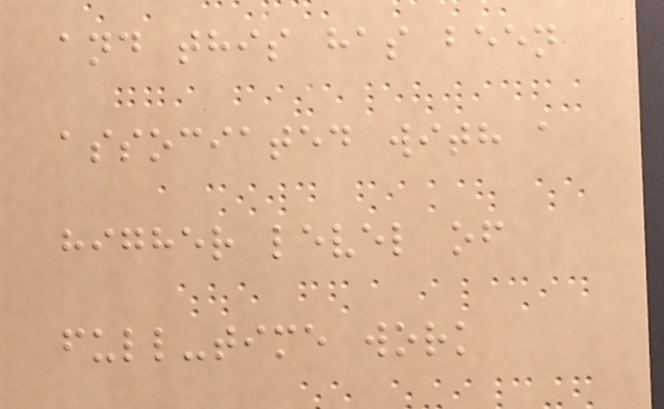and this has been
associated with a
higher level of
full-time work
